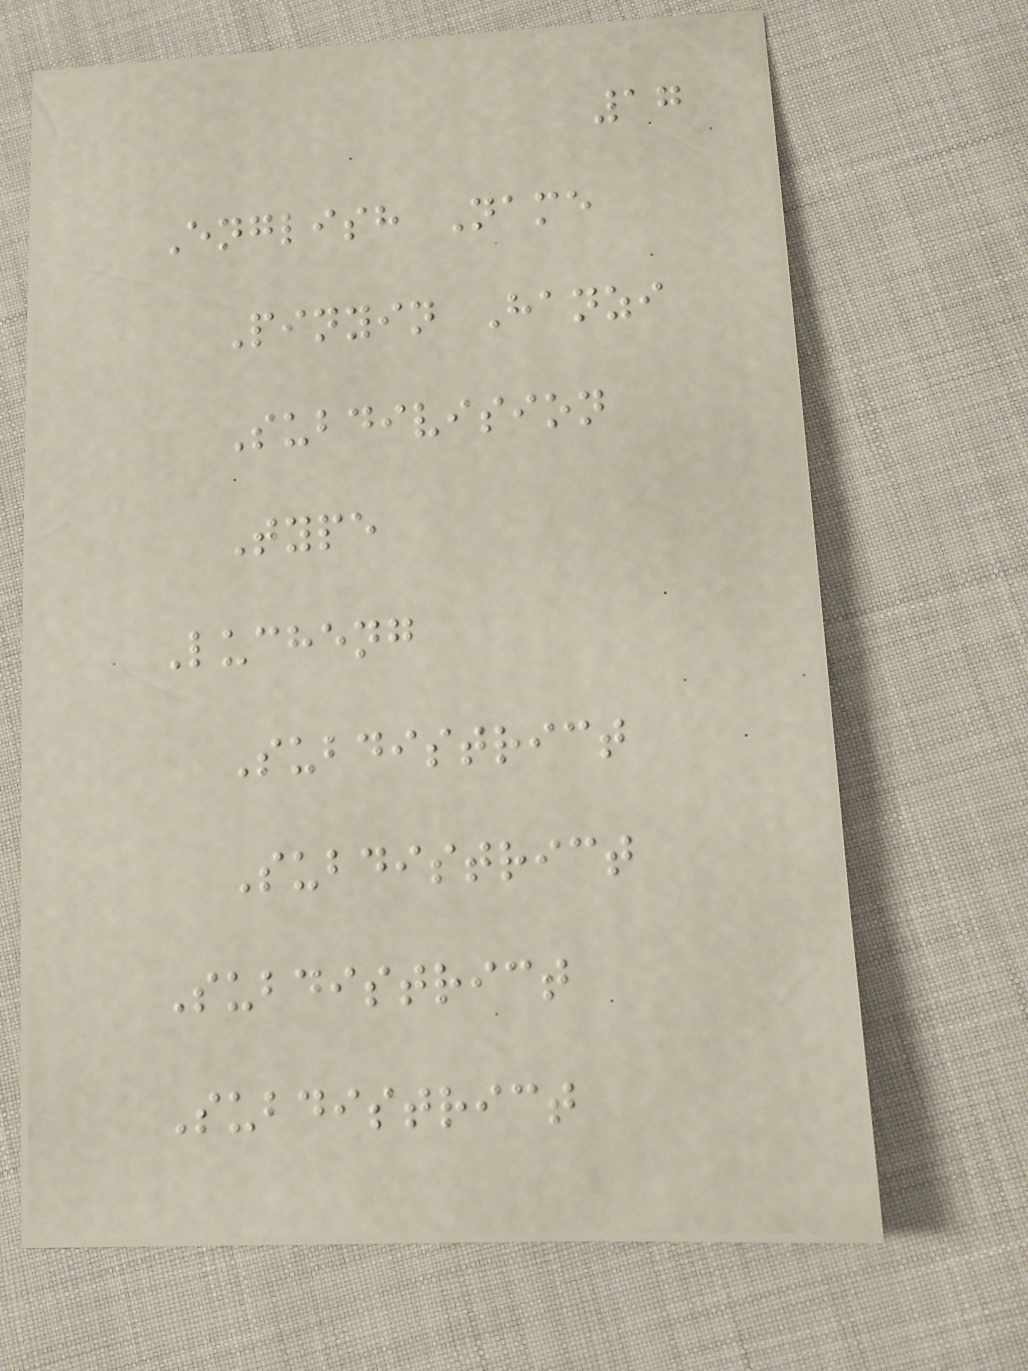17
English Name
Pinyin Hanzi
Subdivision
Type
Lucheng
Subdistrict
Subdistrict
Subdistrict
Subdistrict
